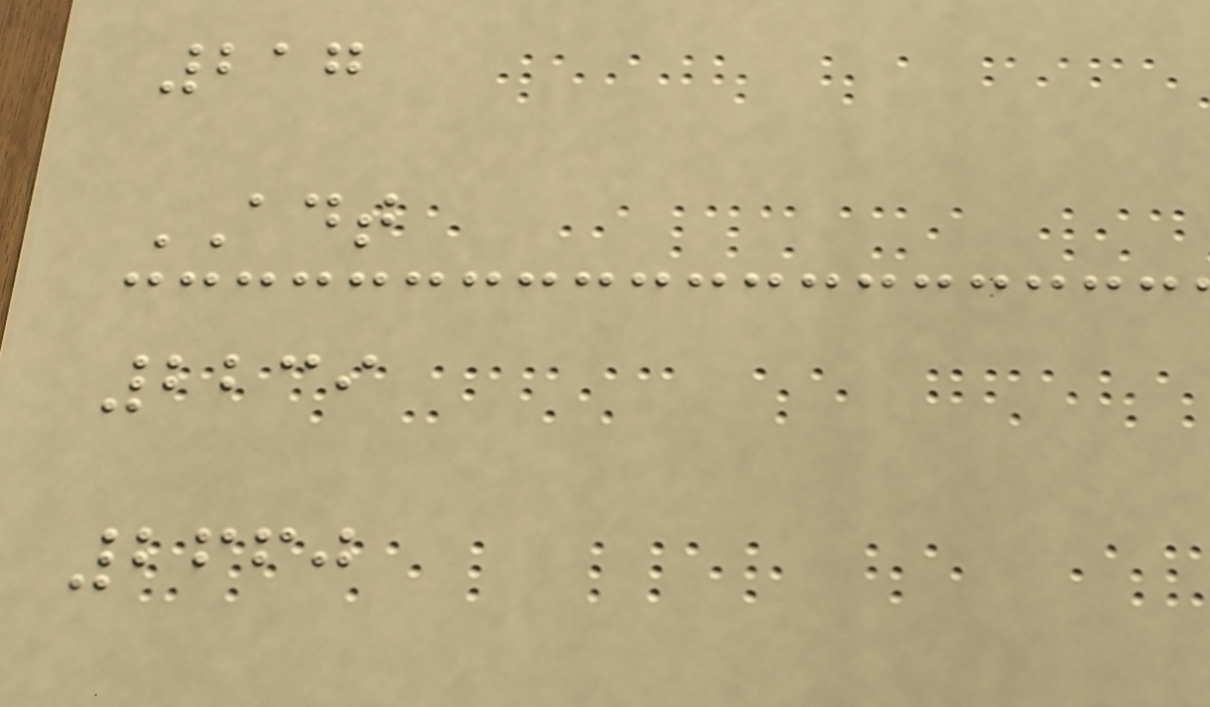217
ADT
2239
2660
